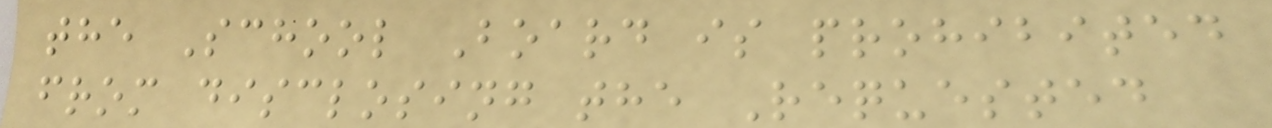the School Board is prohibited
from disclosing the Requested
